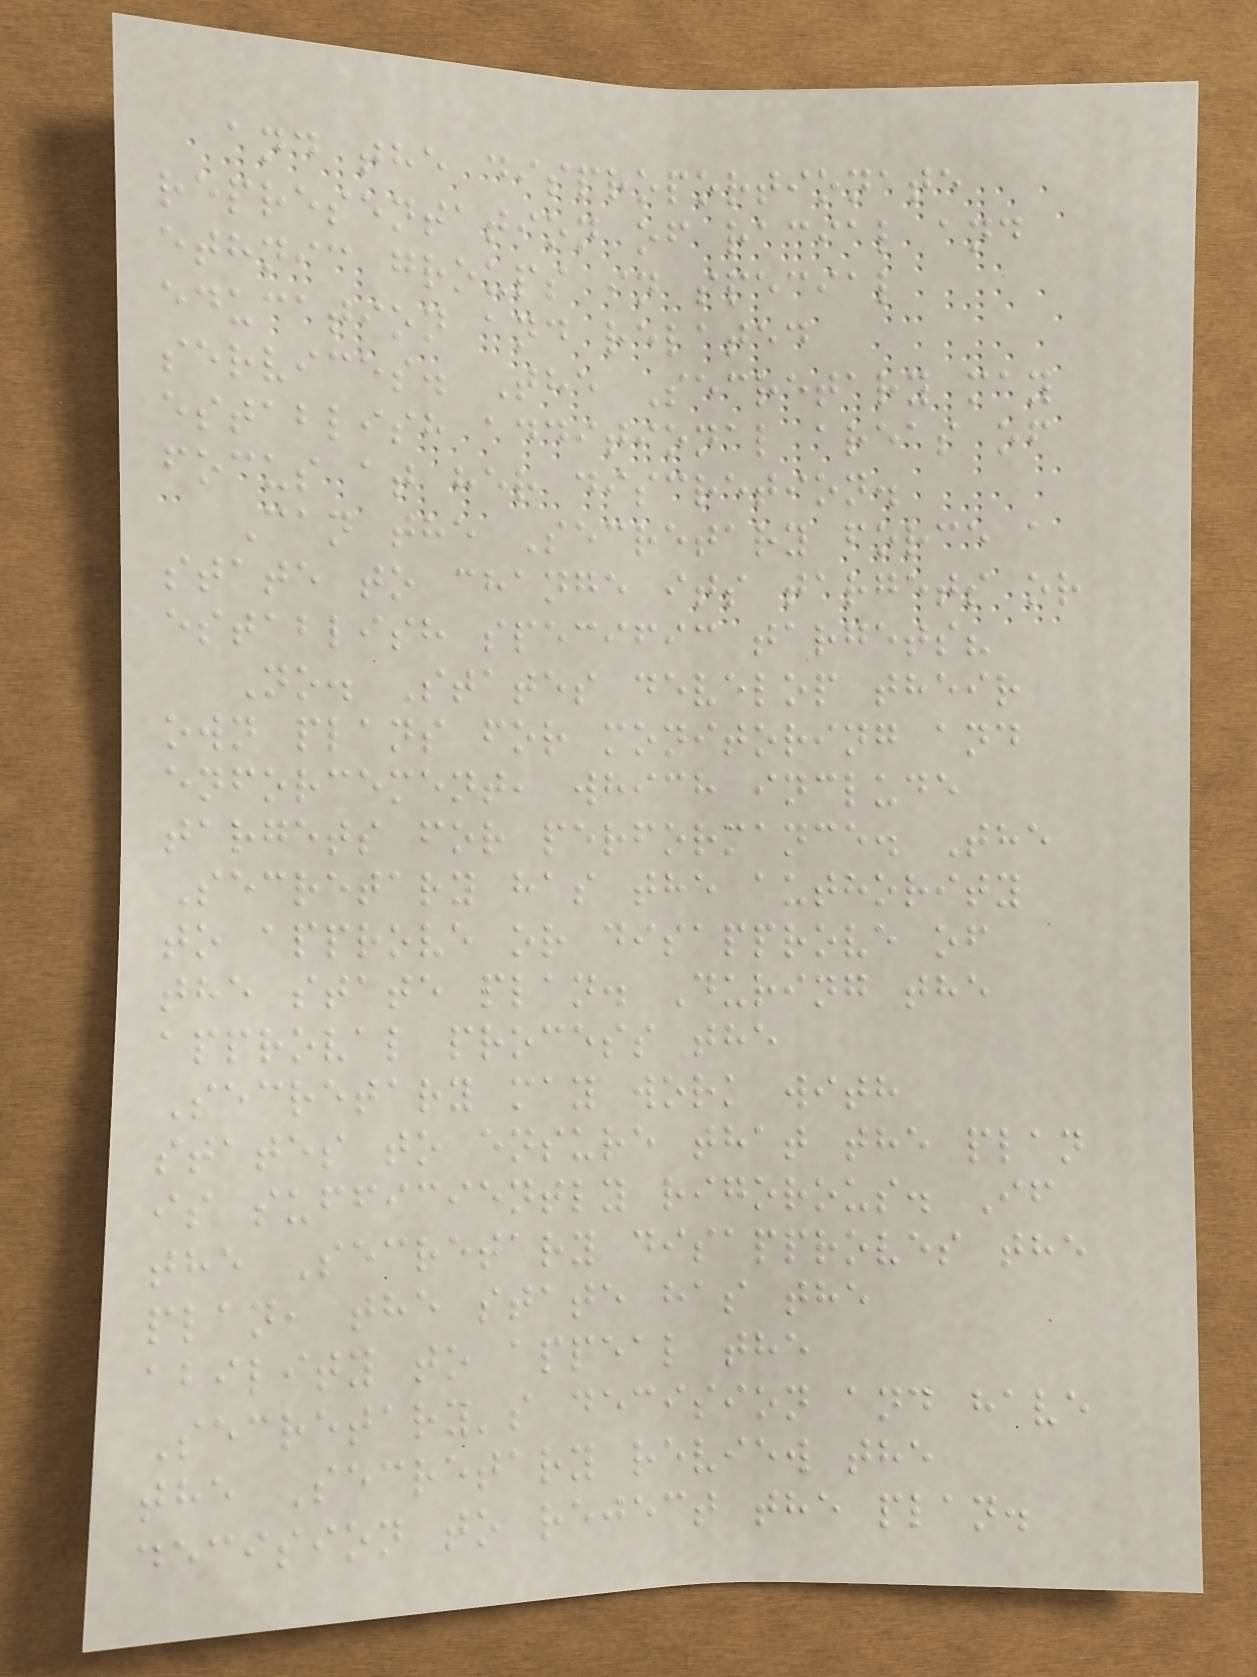and the disproportionate
representation of racial and
ethnic groups in special
education and related
services. The Secretary may
establish additional areas of
focus at her discretion.
Can the Secretary force a
state to change its targets or
establish specific targets?
No. States develop their
own plans for monitoring and
enforcement, which include
targets for performance. The
Secretary has the authority
to approve or disapprove of
the state plan. During the
approval process the
Secretary may work with
states to ensure that the plan
is sufficiently rigorous. If
the Secretary disapproves the
plan, the state has the
ability to appeal the
Secretary's decision and have
the Secretary review the
decision to reject the plan.
